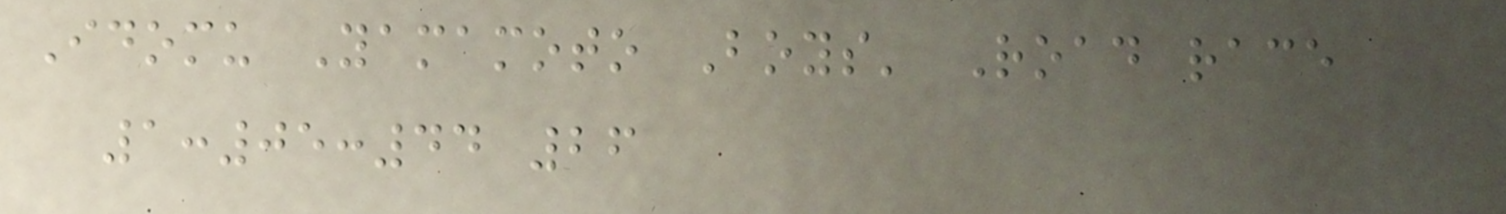Idomu Yamamoto Boys' Road race
1:05:44 26
